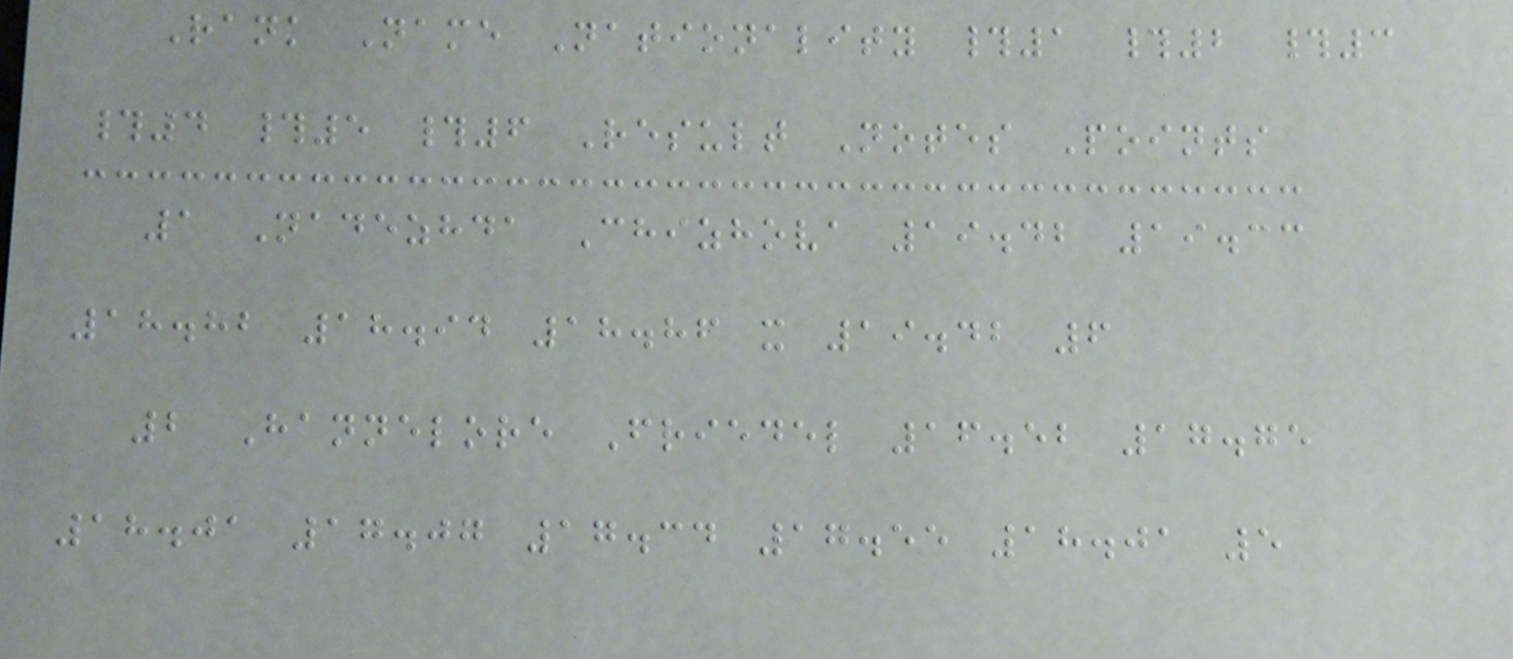Rank Name Nationality #1 #2 #3
#4 #5 #6 Result Notes Points
1 Nadezhda Chizhova 19.42 19.33
18.82 18.94 18.86 x 19.42 6
2 Hannelore Friedel 16.52 17.75
18.01 17.07 17.34 17.55 18.01 5
